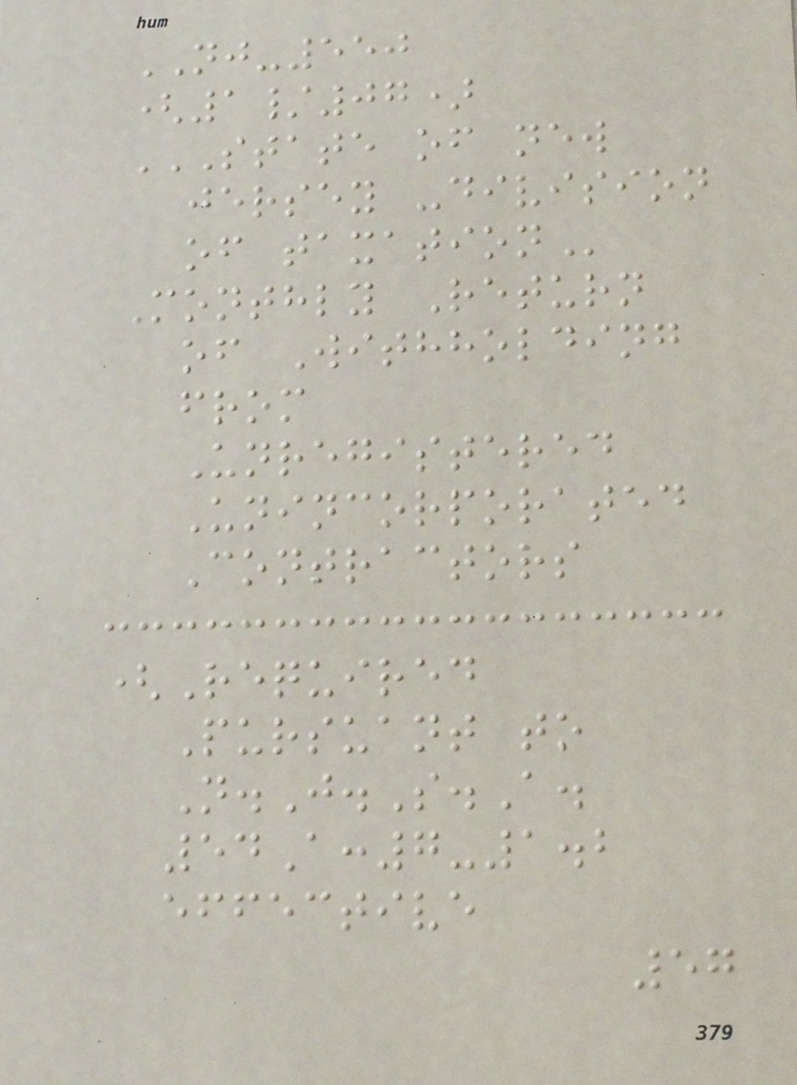NJ-550
(1/07)
STATE OF NEW
JERSEY -DIVISION
OF TAXATION
Monthly Return
of Withholding
from
Unregistered
Unincorporated
Contractors
(Required
Pursuant to
N.J.S.A.
54A:7-1.2
effective
57
